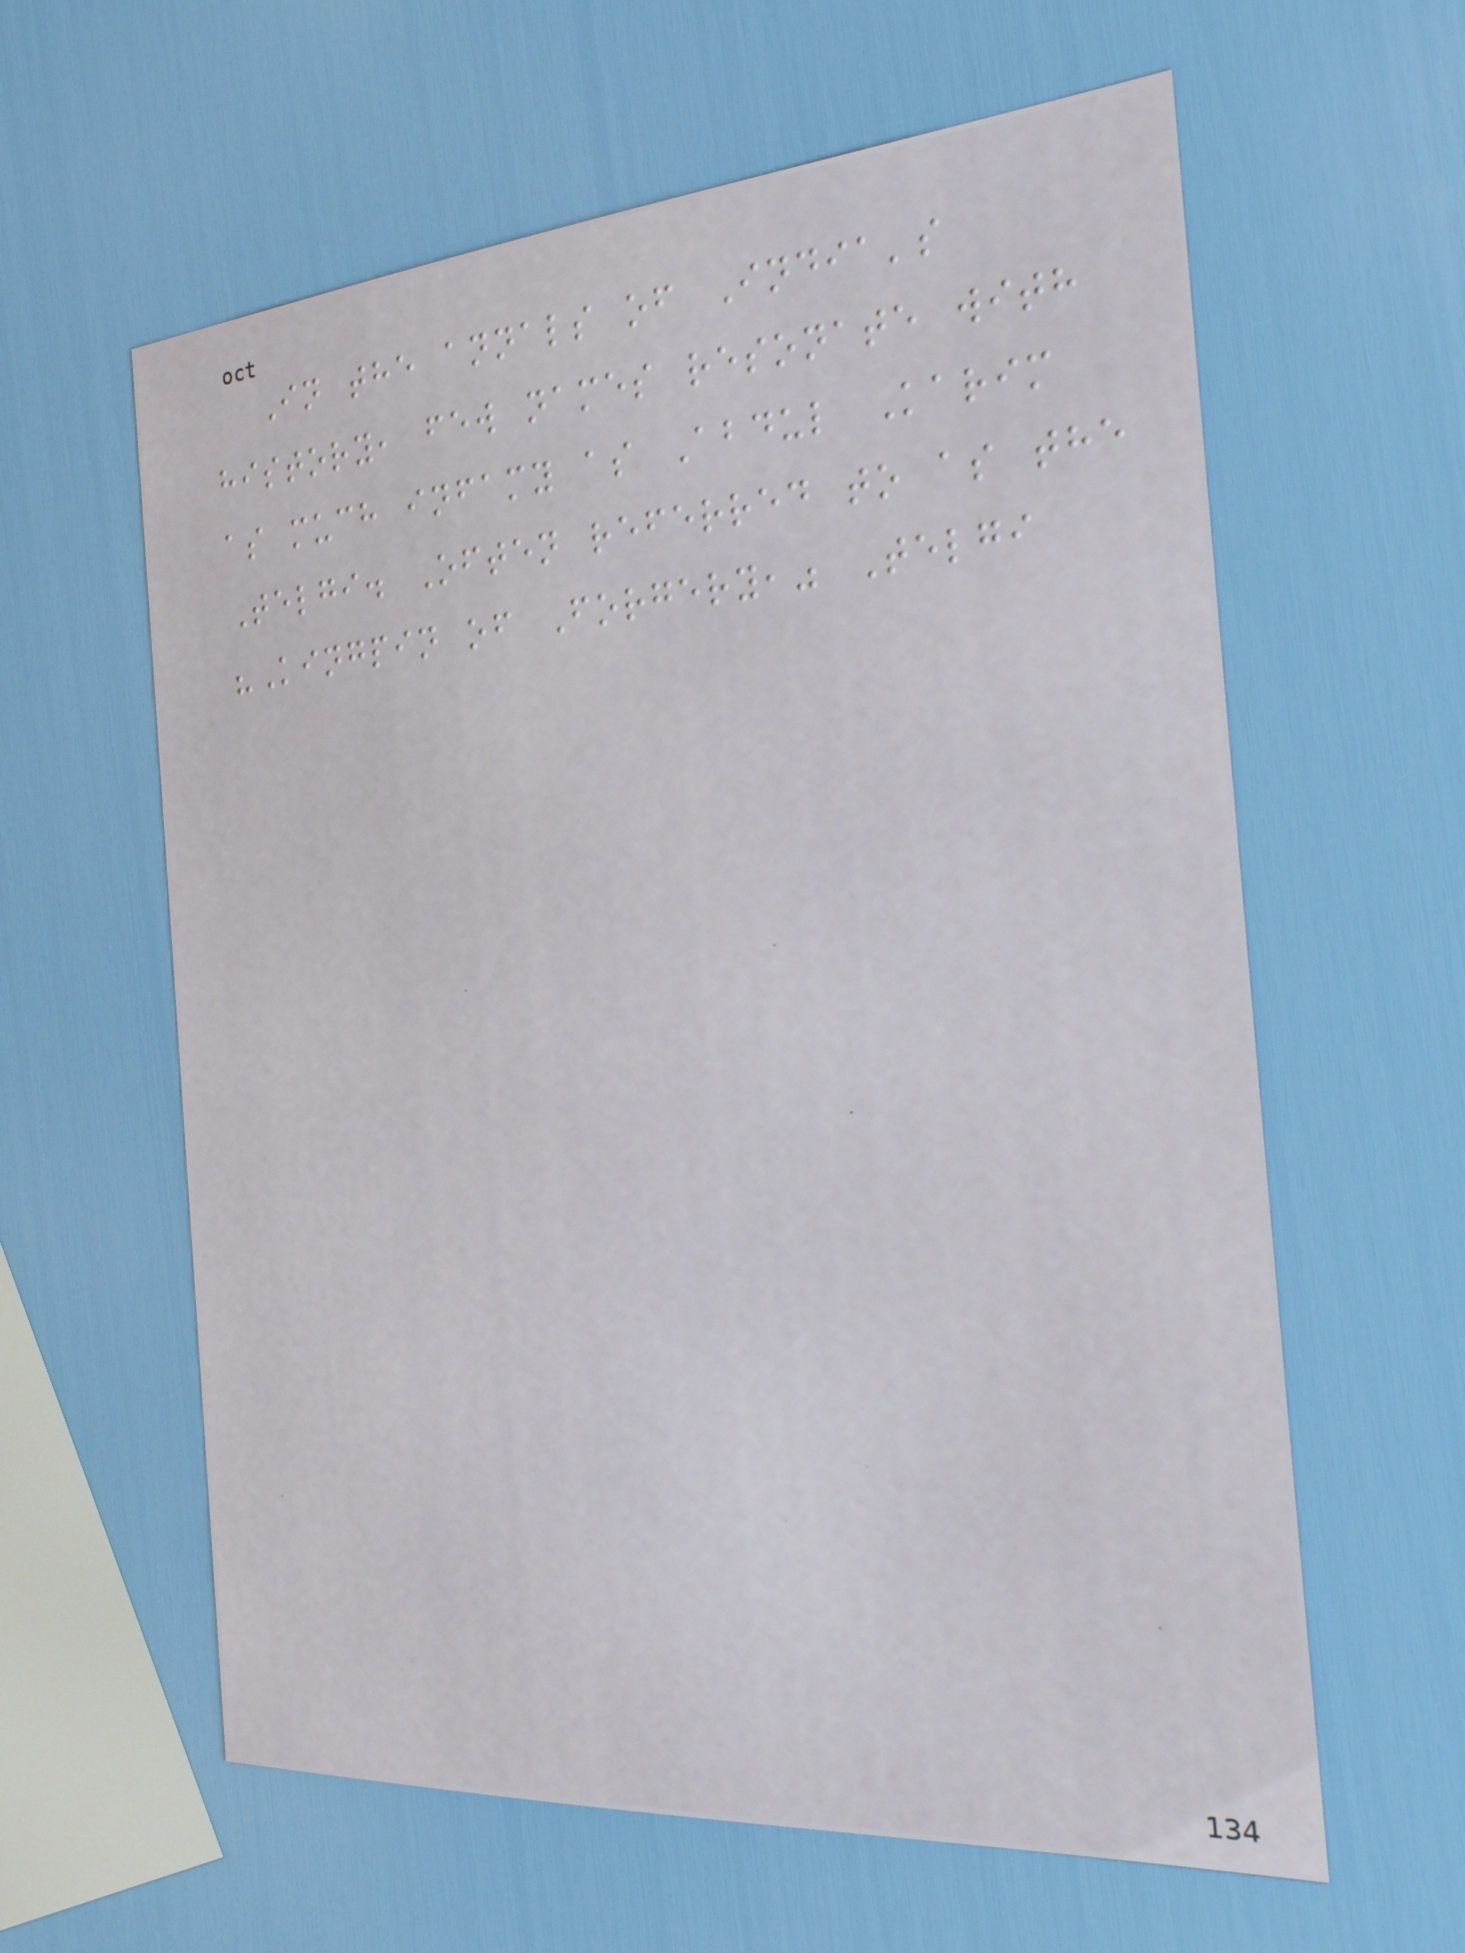In the annals of India's
history, few names resonate with
as much infamy as Abdul Karim
Telgi. Often referred to as the
"Kingpin of Forgery," Telgi
